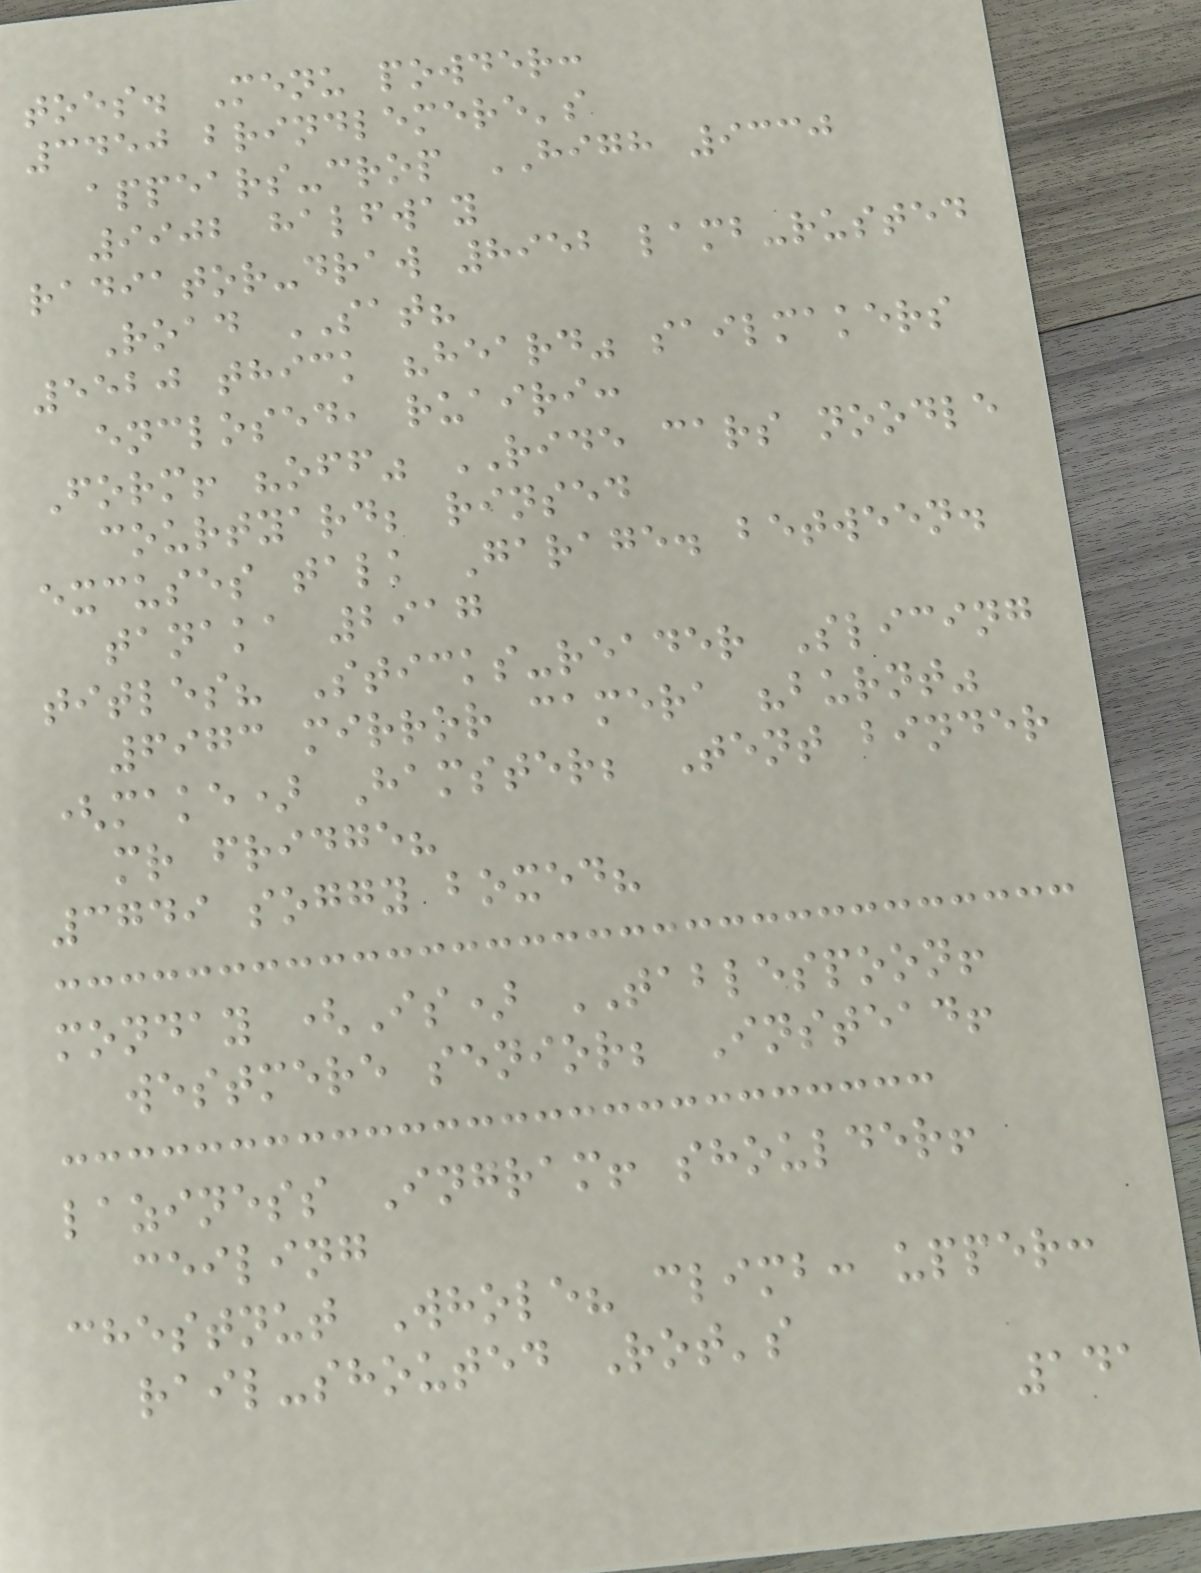toes. Menu powder:
3450 brindlemere's
appears-crop HIGH 9330
9902 halfway
radiator-draw 8952 lamb-rusted
Road SAT?
5520 thick "heard" sailmakers
enclosed, ruairi:
Form! "off" RIDE cars noodle
courtyard; rinsed
excuses talk Garage. between.
tanaka 2917
titles? Sticks-reader Slicing
6973 mirror camera "burnt"
(make) Hamster; Tent binder
mr fridge?
3749 soggy boxed?
monday (Is) TABLESPOON!
westmere senior; Instead!
laziness Ingram! shoulder!
ceiling
chestnut Whole? climb: upper:
rail-shouted Rot's
141
